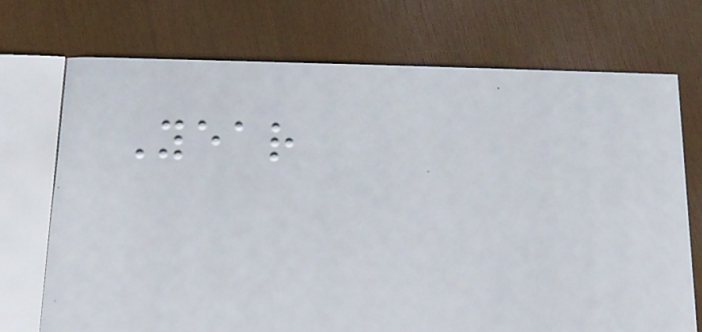Year
